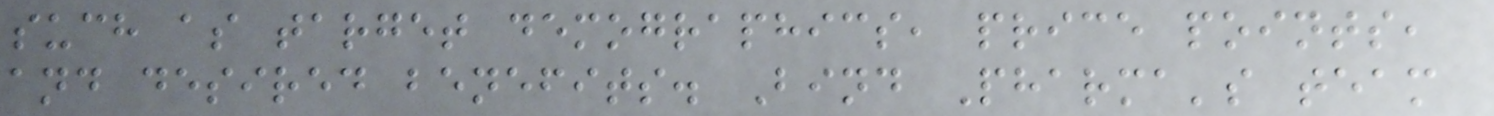such as target demographics, price points,
and desired benefits. Bind Pharma's team
